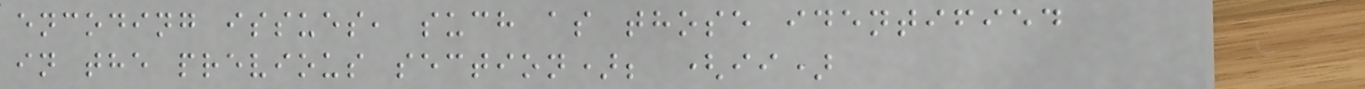encoding issues, such as those identified
in the previous section); (ii)
